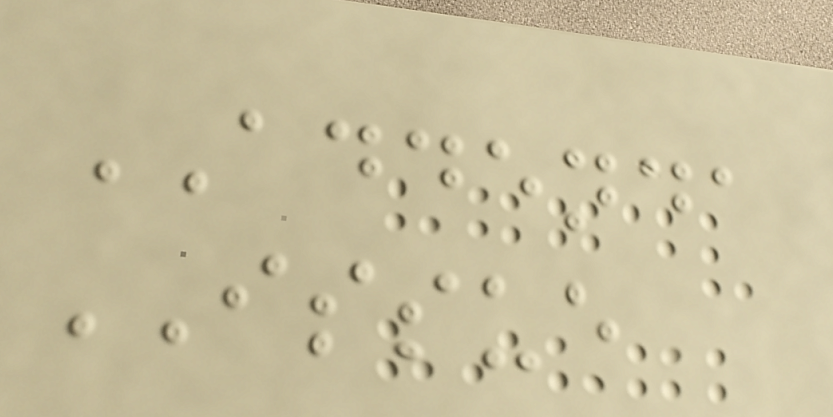ADDENDA
ISSUE
